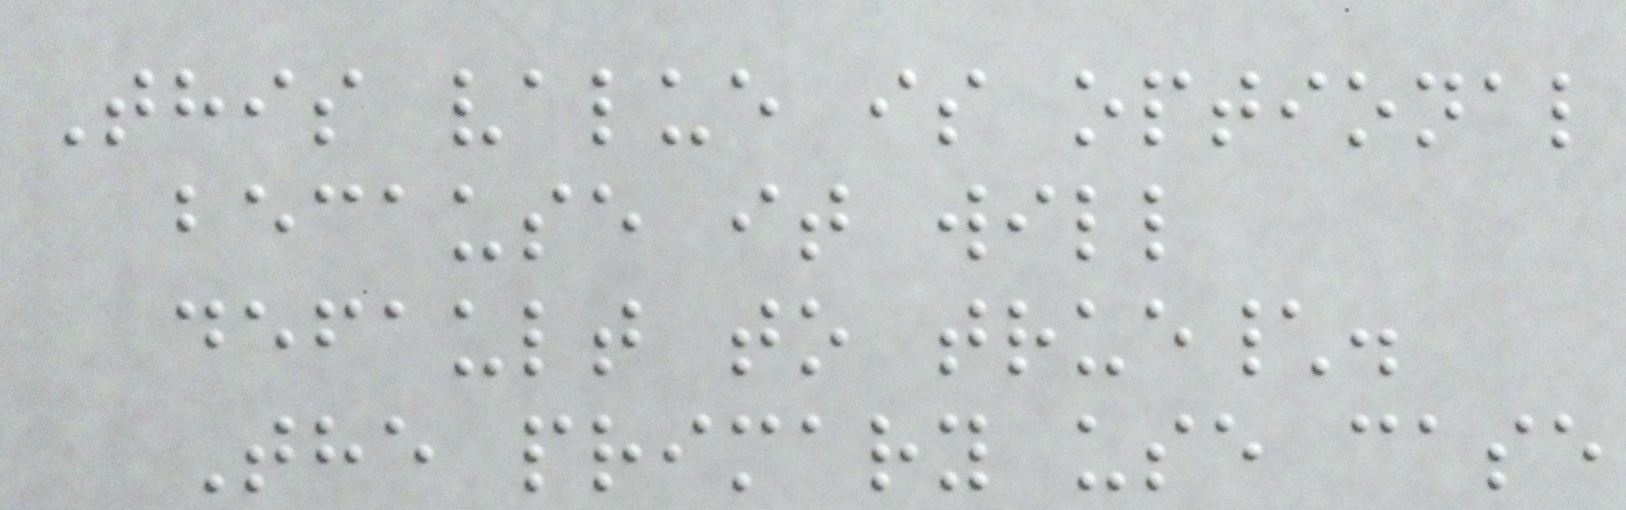This value is optional
because it will
default to true\.
The primary use case
